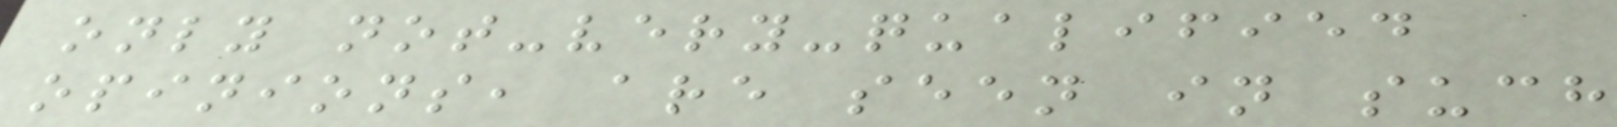only not-very-qualified
opinions, are seen in such
